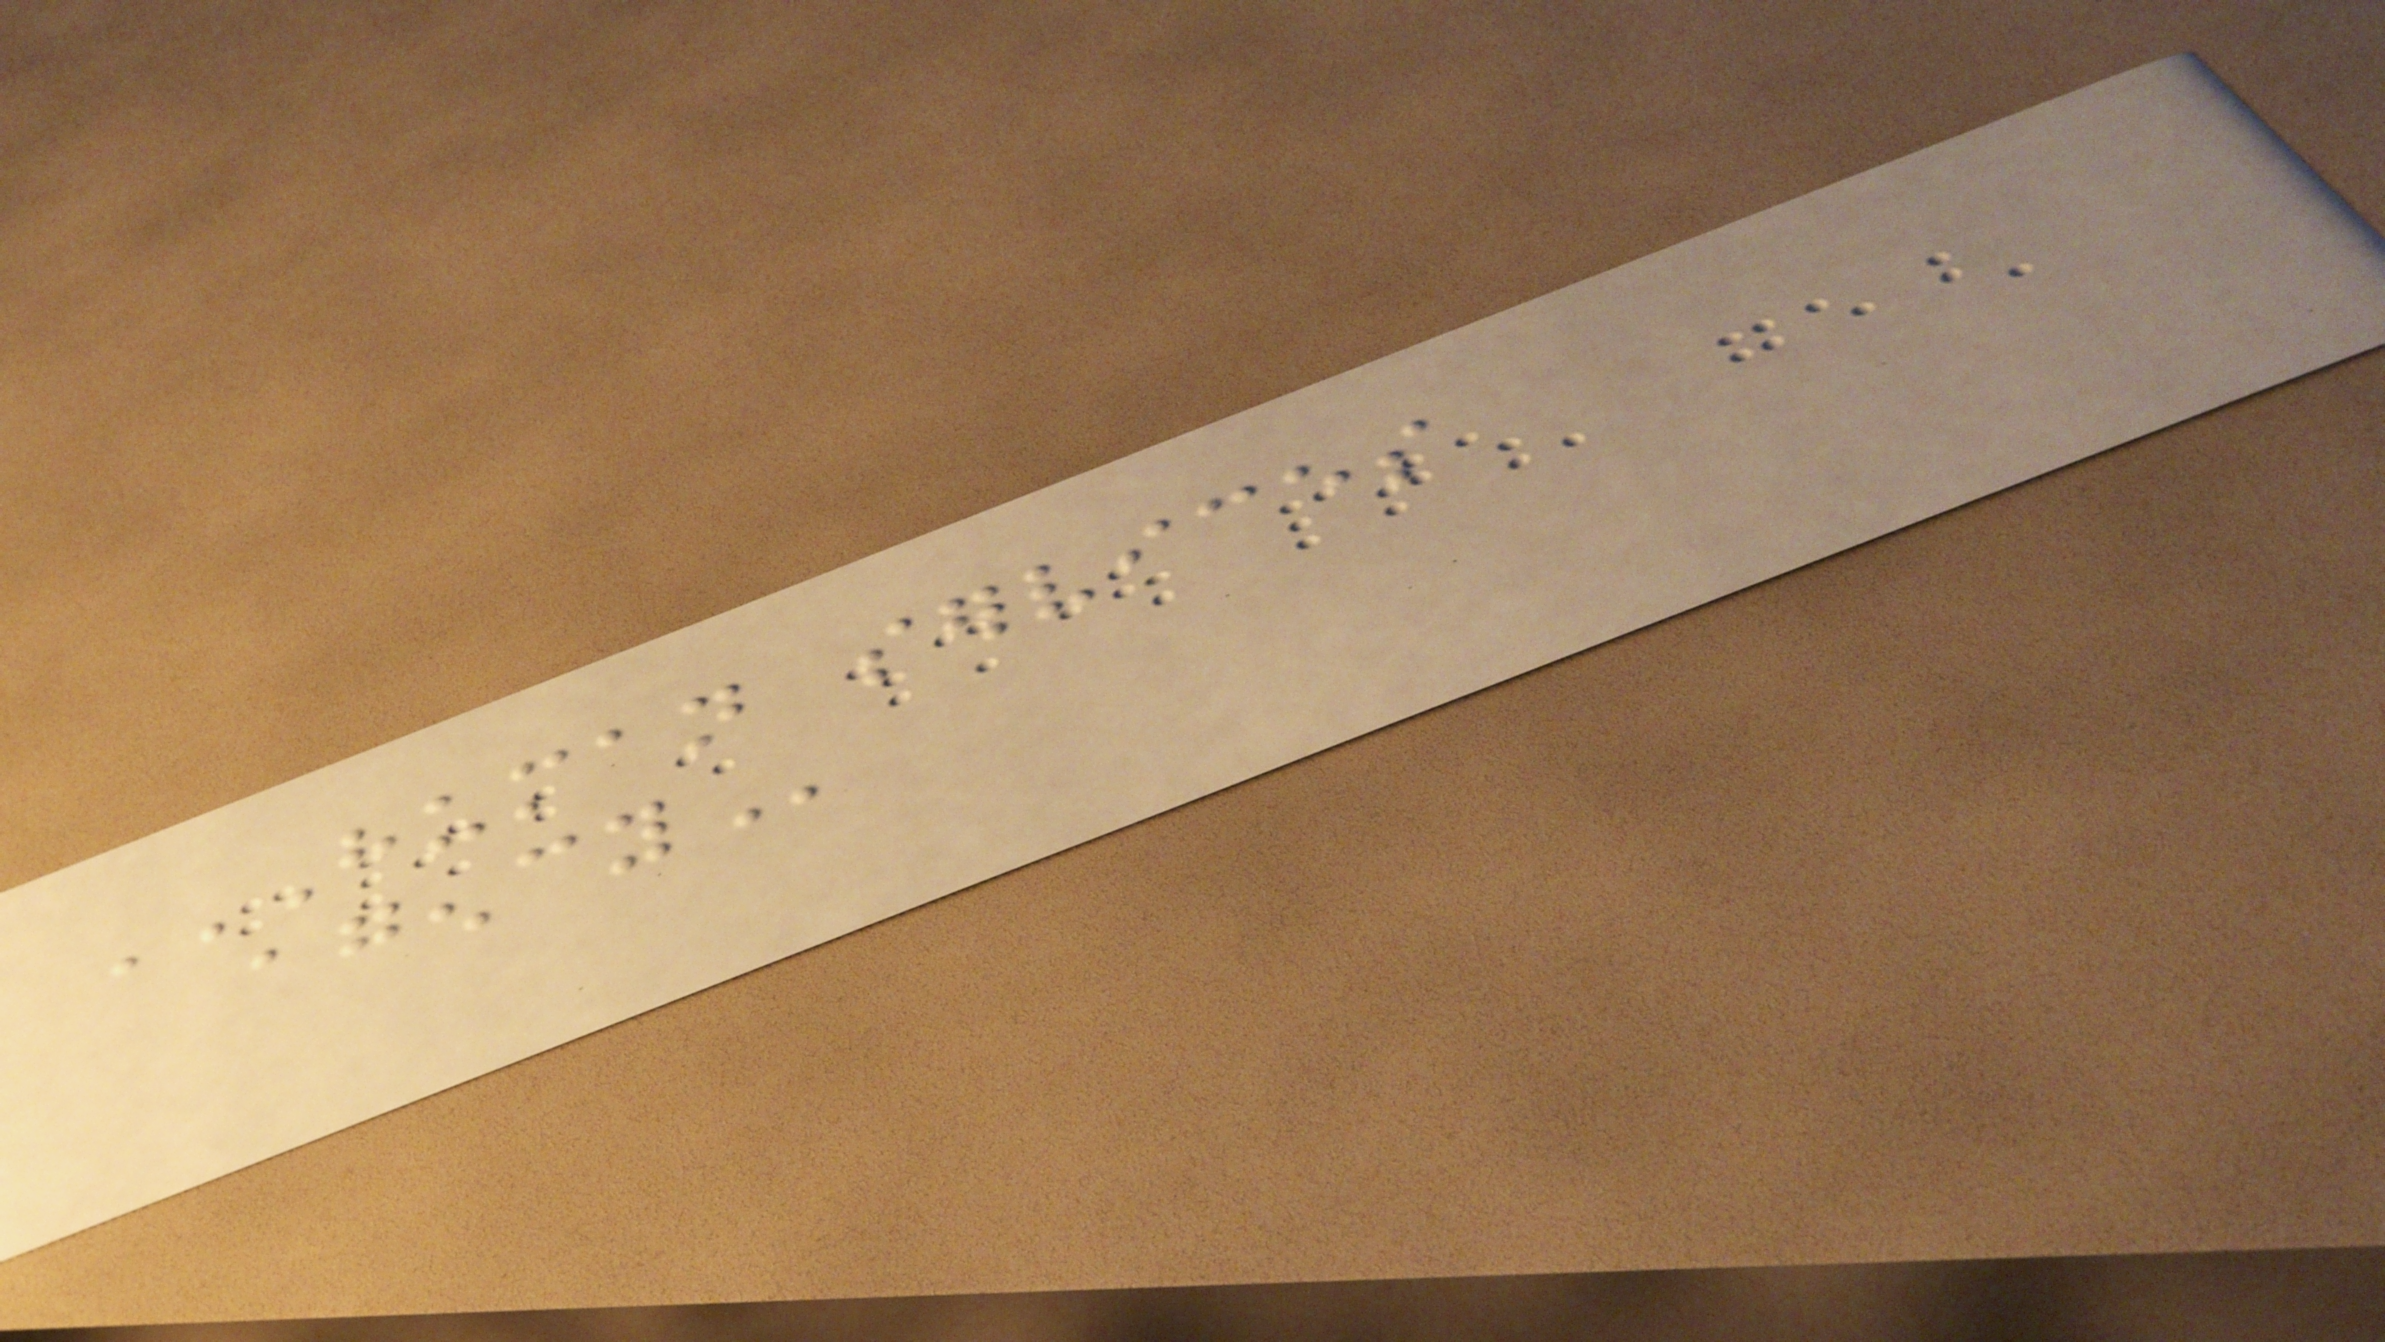HUMAN SERVICES
AGENCY
